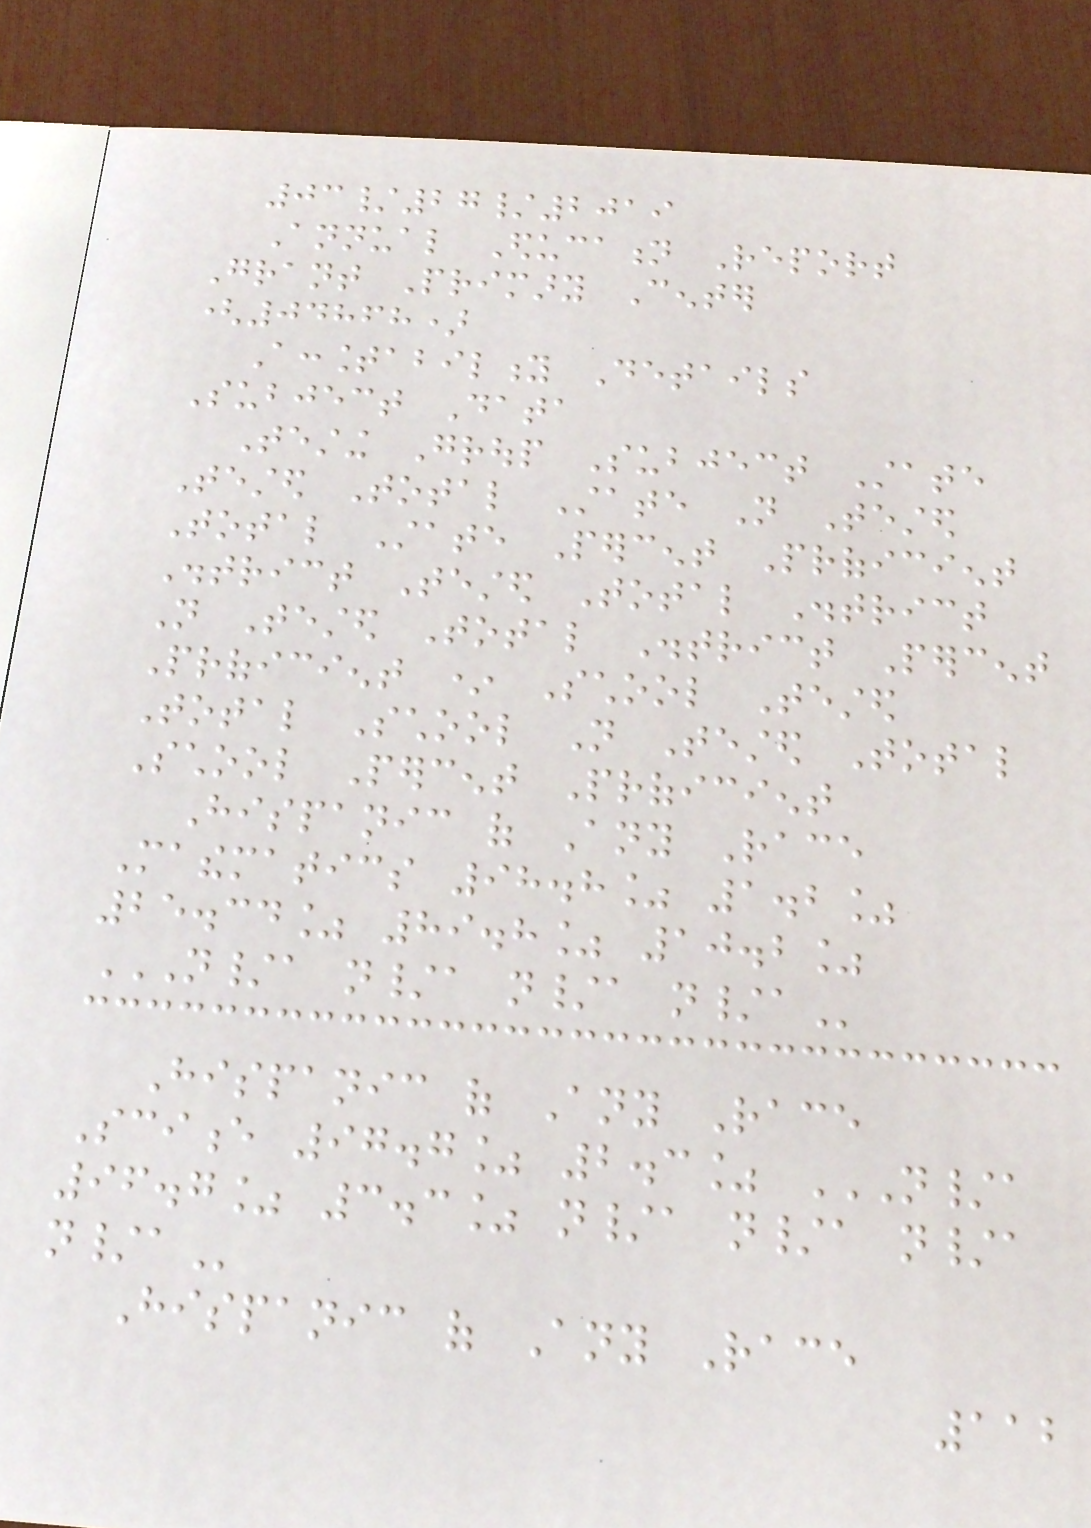03/27/2019
Annual Education Report
Grant Primary Center
(04868)
Accountability Details
Subject Data
Testing Group Subject State
Tested Total State Not Tested
Total State Percent Proficient
District Tested Total District
Not Tested Total District Percent
Proficient * School Tested
Total School Not Tested Total
School Percent Proficient
Hispanic of Any Race
Mathematics 98.8% 1.2%
25.34% 89.8% 10.2%
N/A N/A N/A N/A
Hispanic of Any Race
Science 97.7% 2.3% N/A
96.7% 3.3% N/A N/A N/A
N/A
Hispanic of Any Race
112
